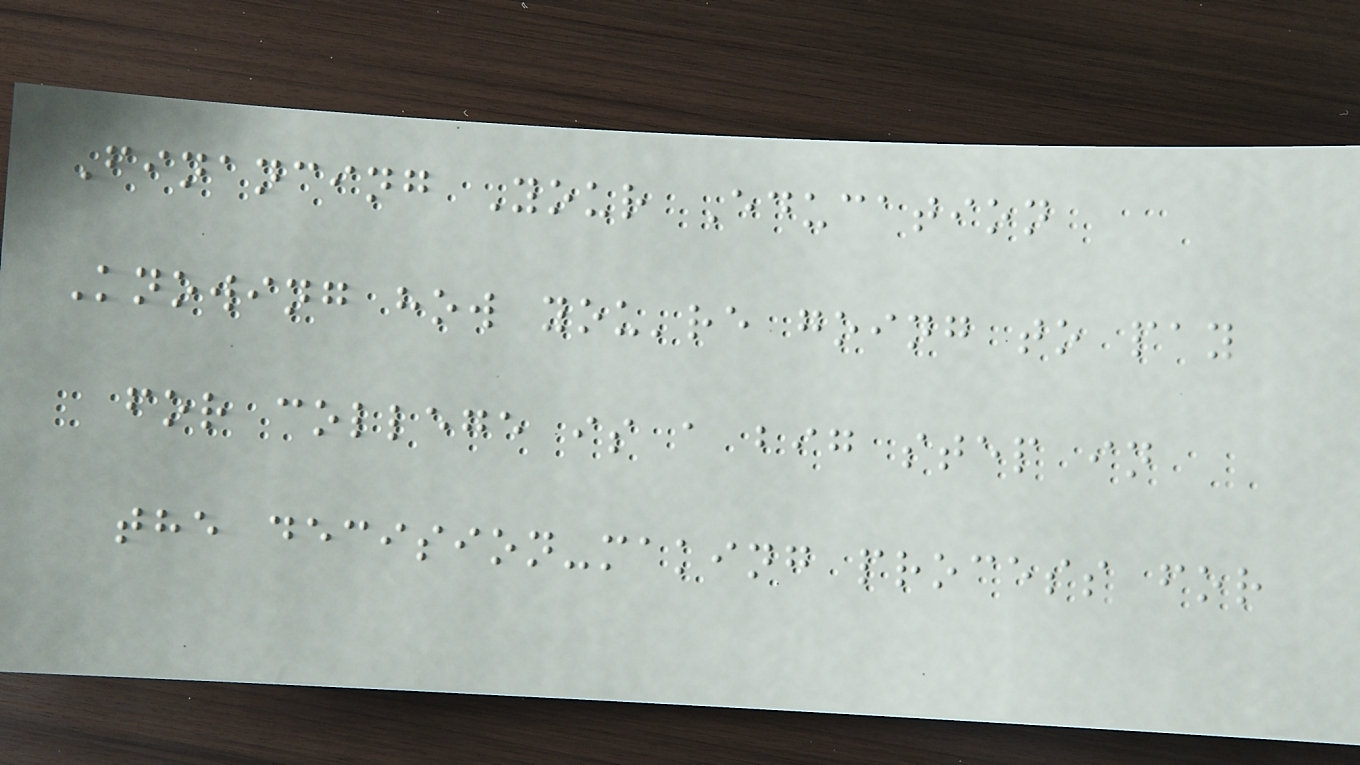Financing Your Education
Knowing how you're going to pay
for college is a big step in
the decision-making process for
